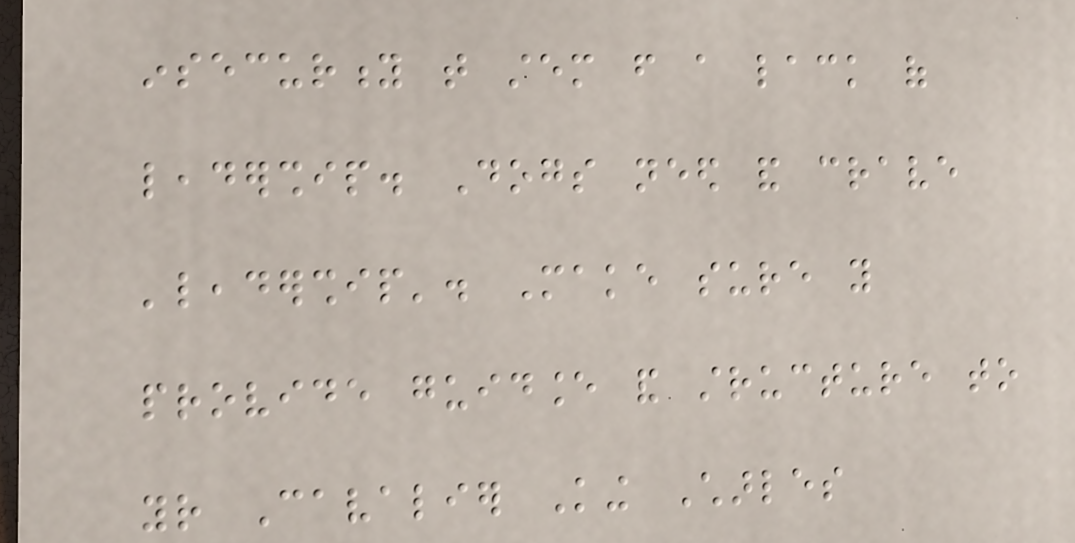insecurity that stem from a lack of
leadership. Dogs need and crave
'leadership'. Make sure you
provide guidance and structure to
your Cavalier King Charles
